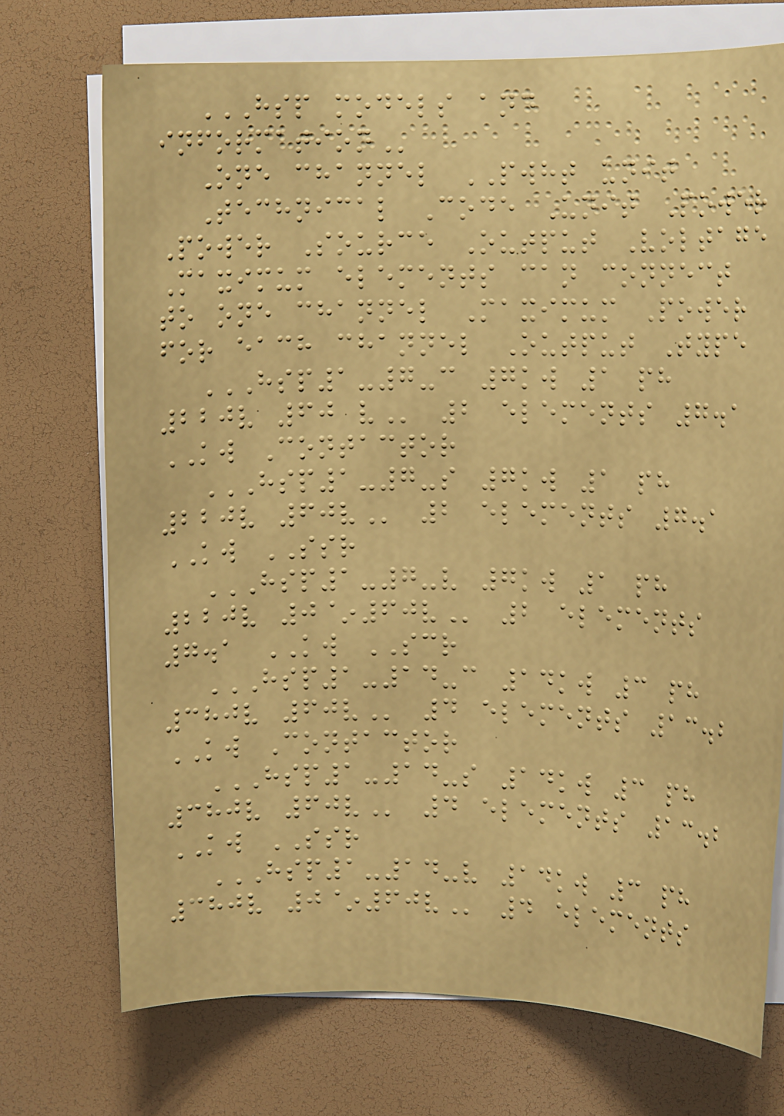HSP MODELS AND
INFORMATION
One channel PWHT unit
Technical Code Unit Power
Power Source Output Voltage
Maximum elements can connect
to one channel Maximum Power
for each channel Output Type
HSP1-7-C 7KW 1 PH
220V 60 V 2 elements 7.1
KW Contactor
HSP1-7-S 7KW 1 PH
220V 60V 2 elements 7.1
KW SSR
HSP1-7-V 7KW 1 PH
220V 0~60V 2 elements
7.1 KW SCR
HSP1-14-C 14KW 3 PH
380V 60V 4 elements 13.2
KW Contactor
HSP1-14-S 14KW 3 PH
380V 60V 4 elements 13.2
KW SSR
HSP1-14-V 14KW 3 PH
380V 0~60V 4 elements
